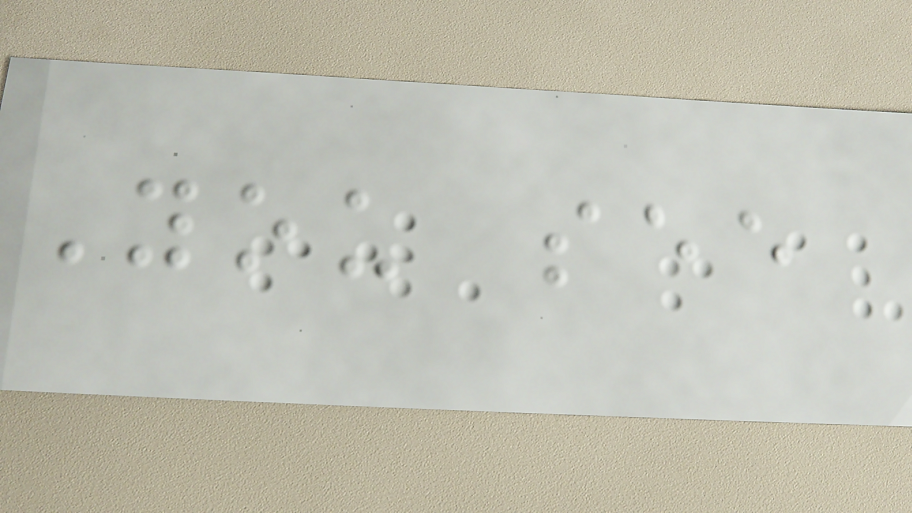You see
